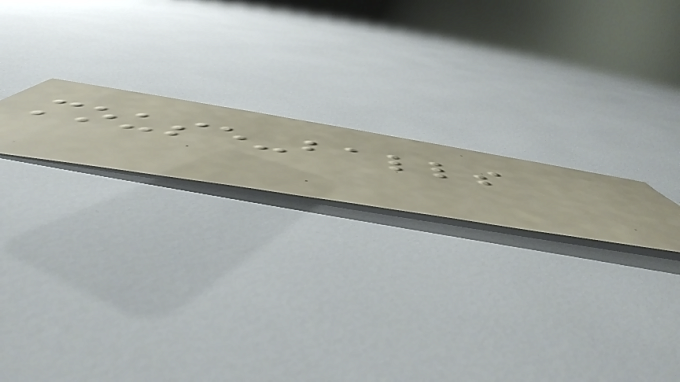mouse-balls
